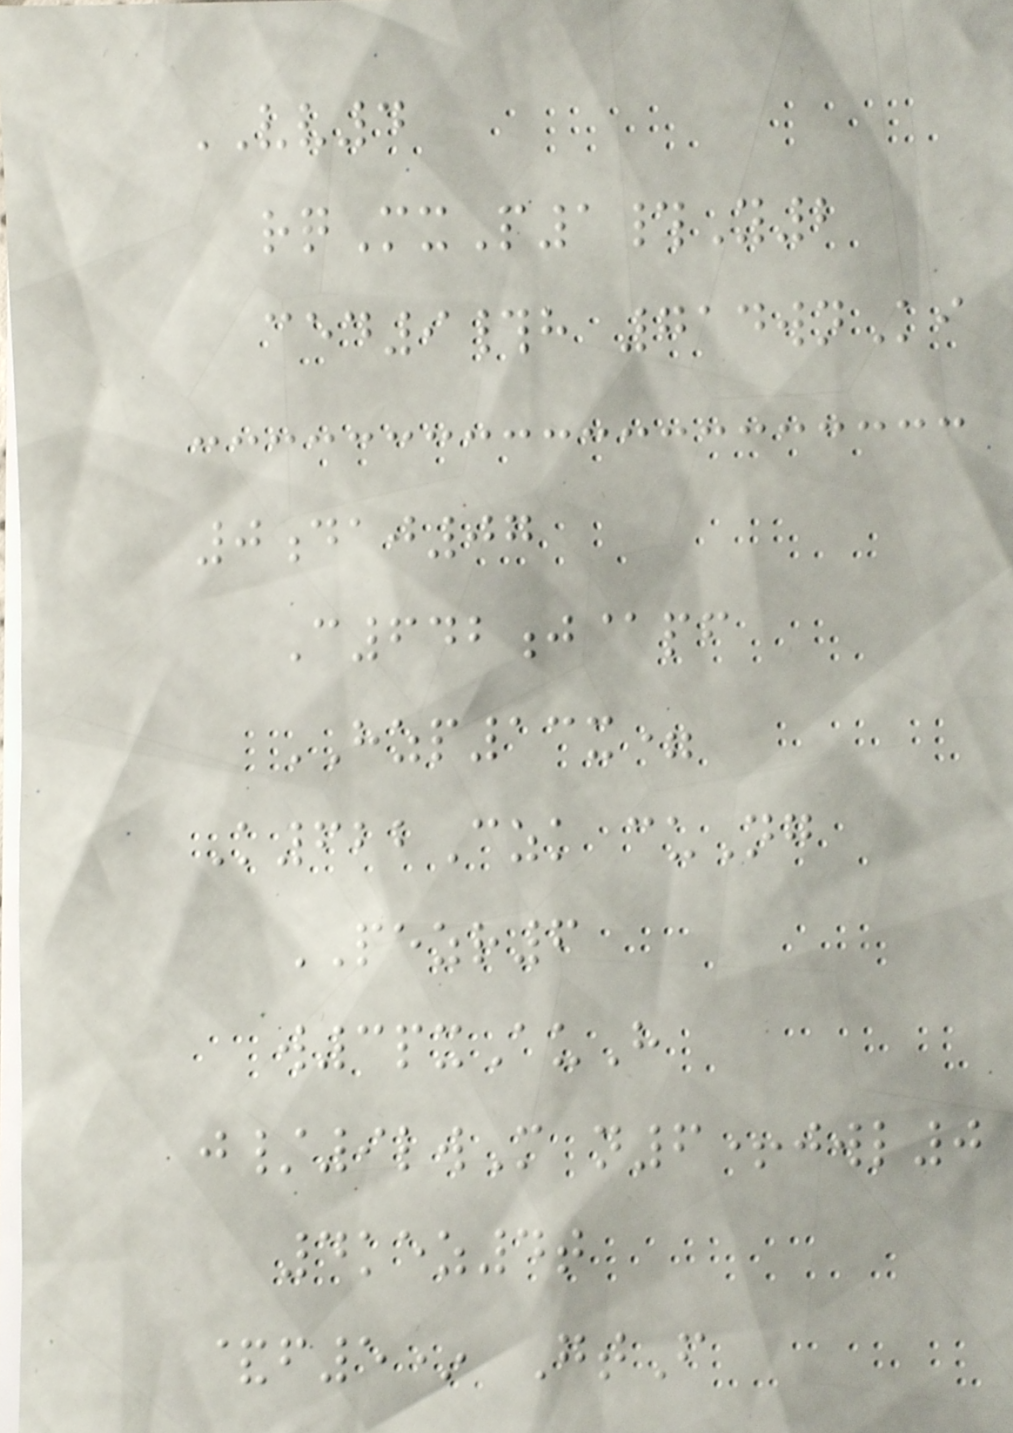VV4
rqMxP1#Y2
ced9#h 714wnKi
0daj07
C642j@pf
HZP13x=
K622Czk cuNg
PEZR6
w3pxAuH
j/9lwM n6+jwl0
4kez4t
&f5* GtF
